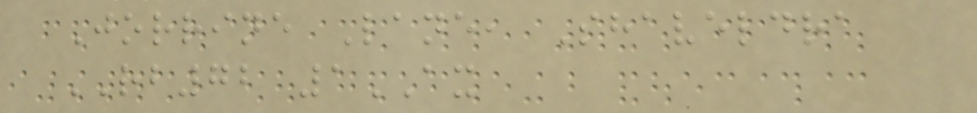Jorrine Lane, Shaveldra
RB72 1AX
